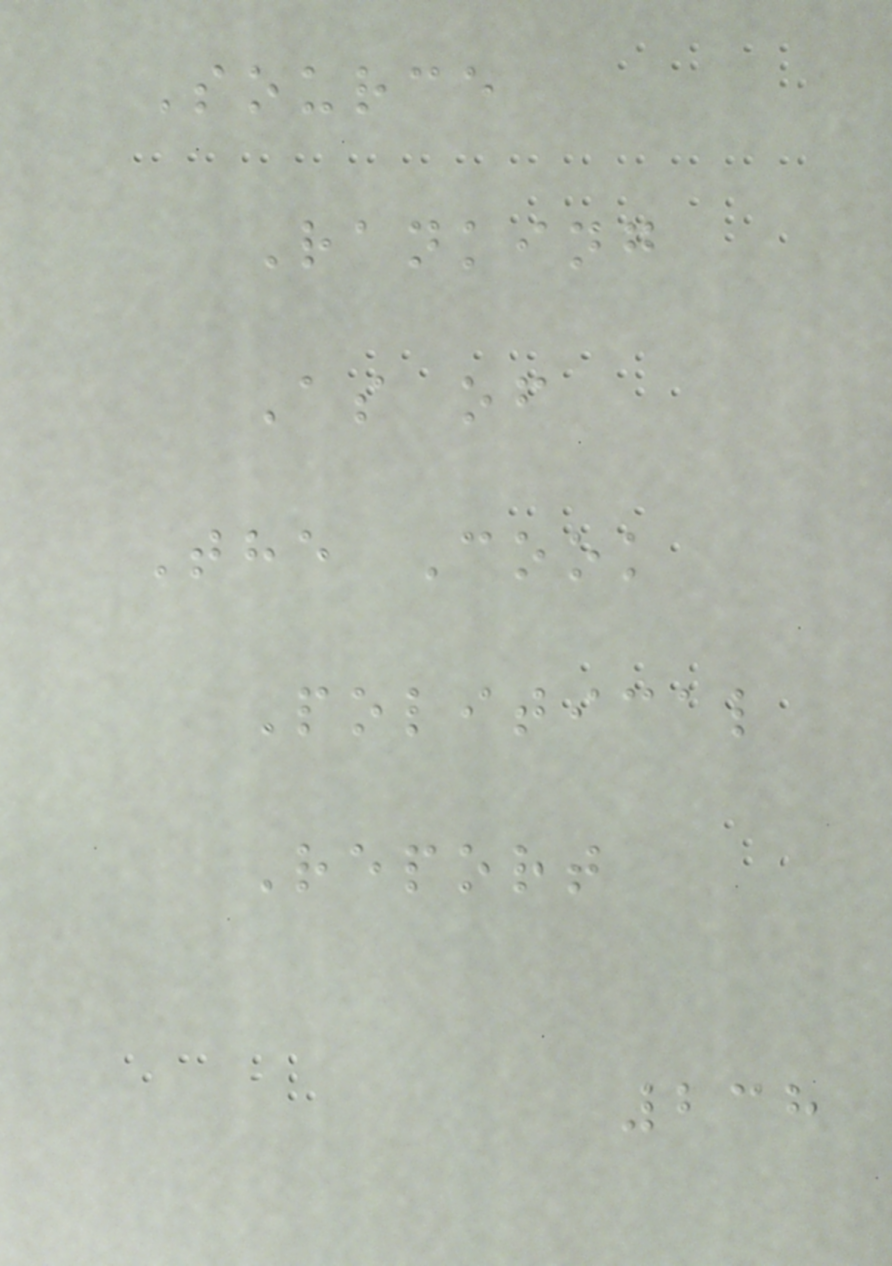Source
Ranking
As of
The Cook
Political
Report
238
